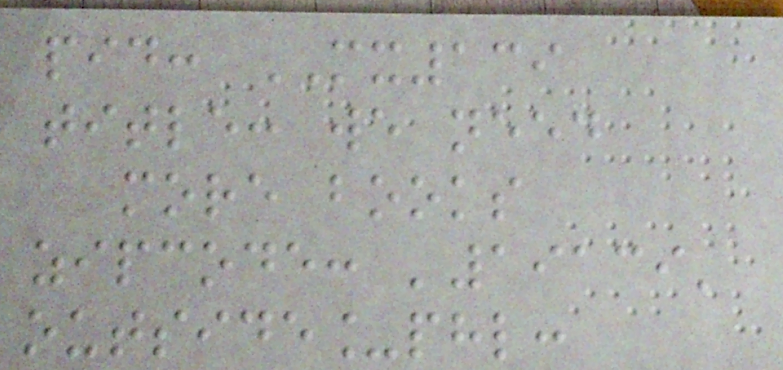pid: MX139
title: we need
more books
zipcode: '19139'
outside_phl:
